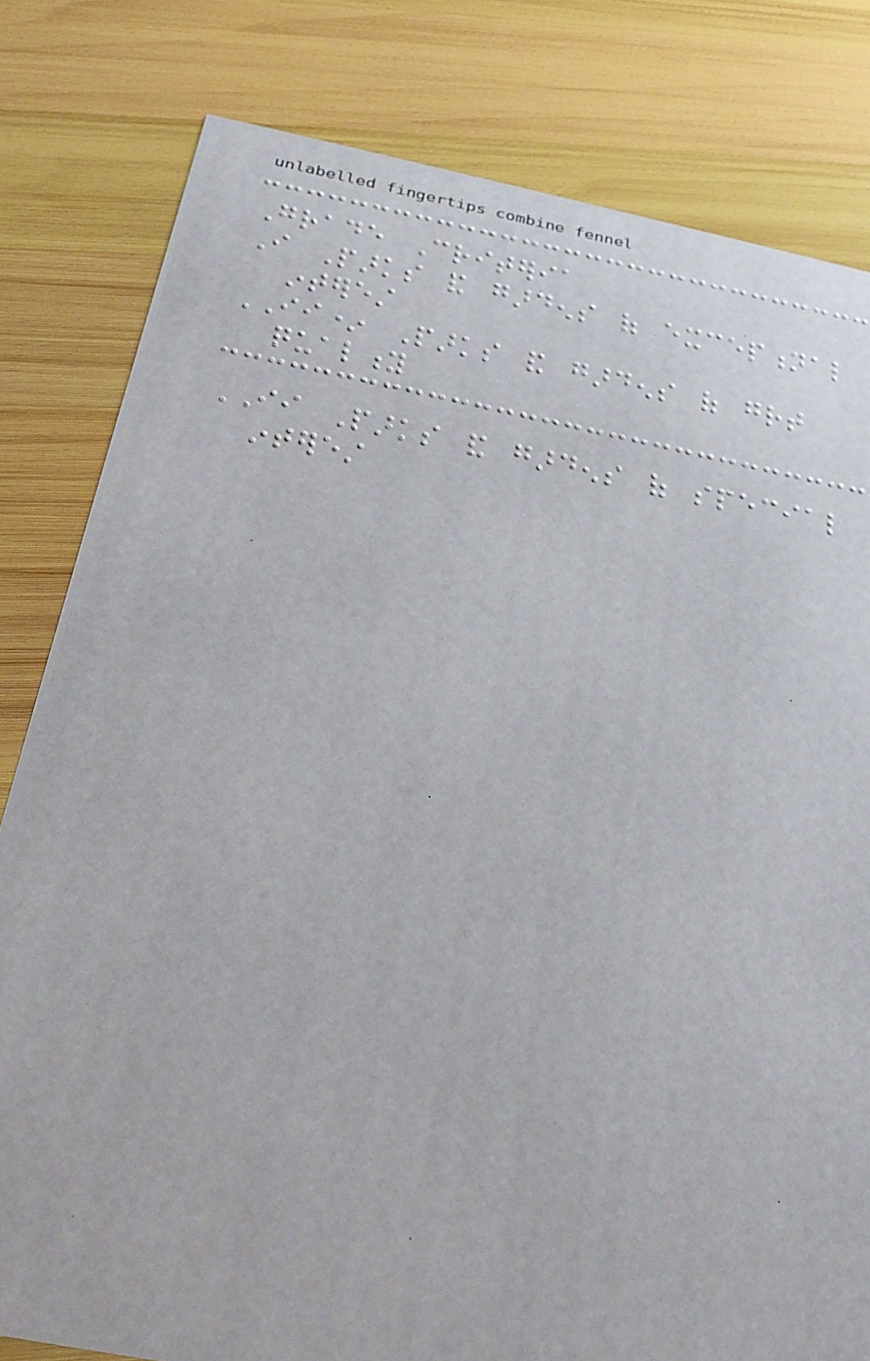Grade Criteria
I Parks and gardens of exceptional
interest
II* Parks and gardens of great
quality
II Parks and gardens of special
interest
